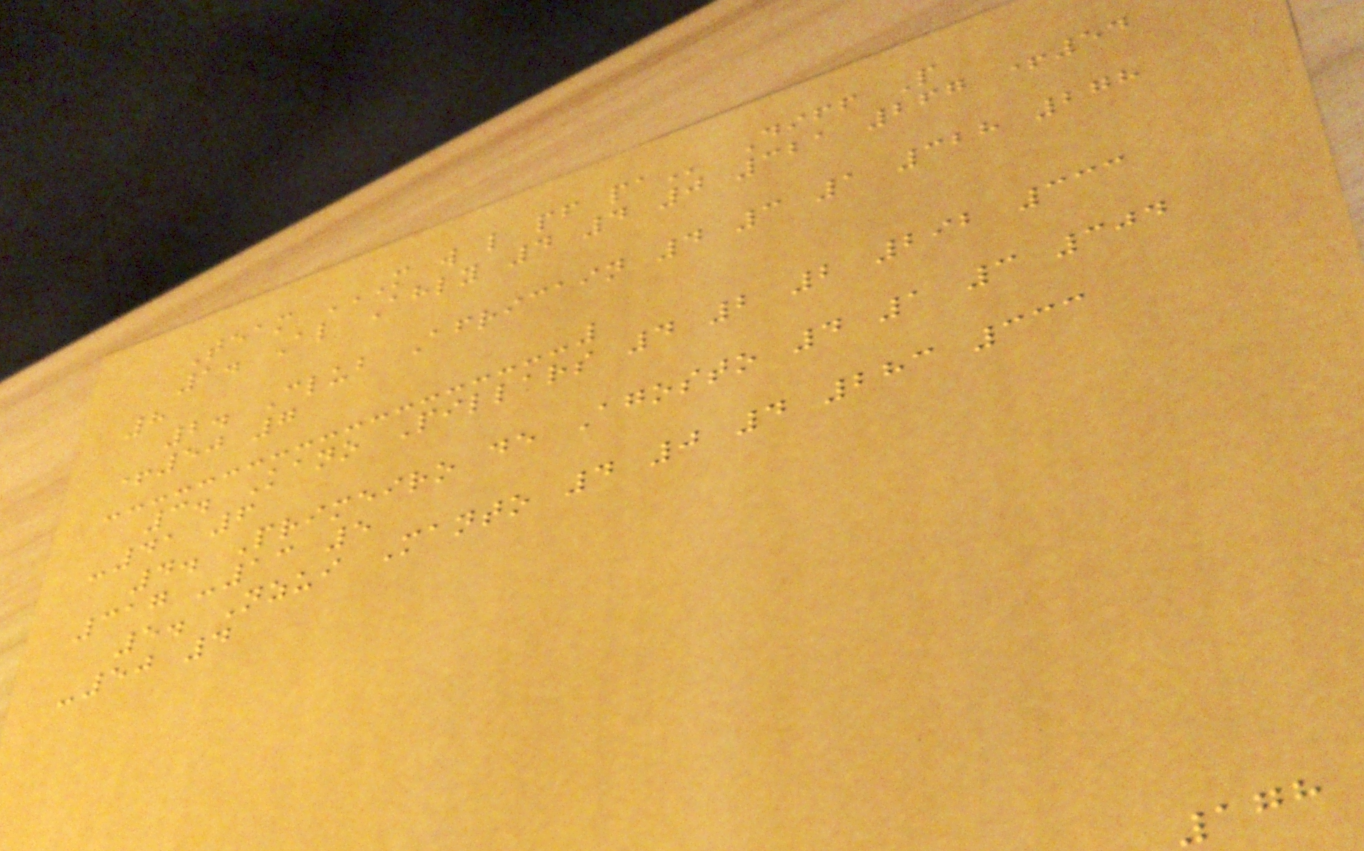Team M W L PF PA Diff P
1. Al Ahly 4 4 0 321 267 +54
8
2. Club Africain 4 3 1 328 278
+50 7
3. Kano Pillars 4 2 2 292 333
-41 6
4. Primeiro de Agosto 4 1 3 304
317 -13 5
5. Nzui Manto 4 0 4 283 333
-50 4
178
